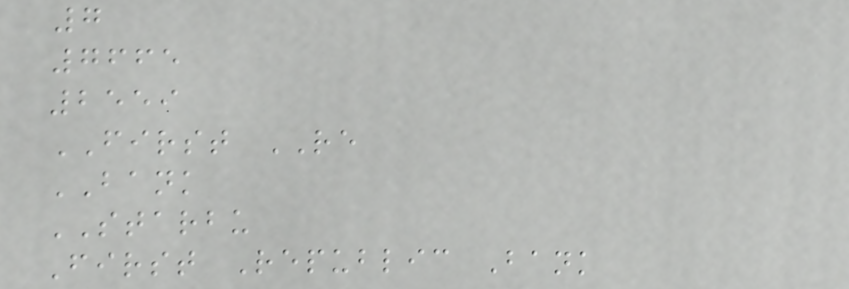7
7665
2559
FIRST RE
BANK
STARBU
First Republic Bank
